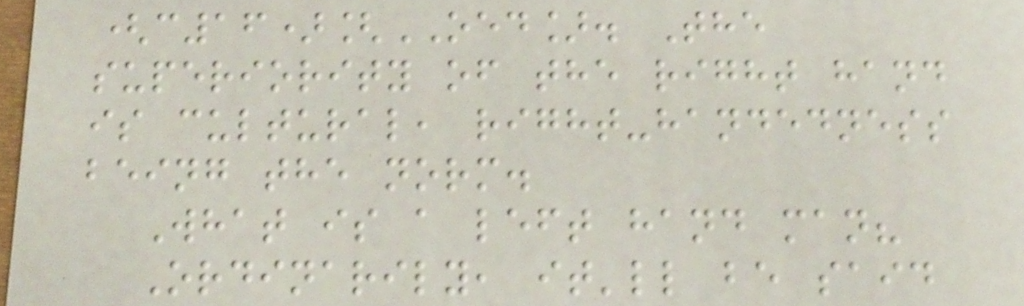(c16)[OED]. The
superiority of the right hand
is cultural, right-handedness
being the norm.
What is a left hand man?
Ordinarily, it'll be said
